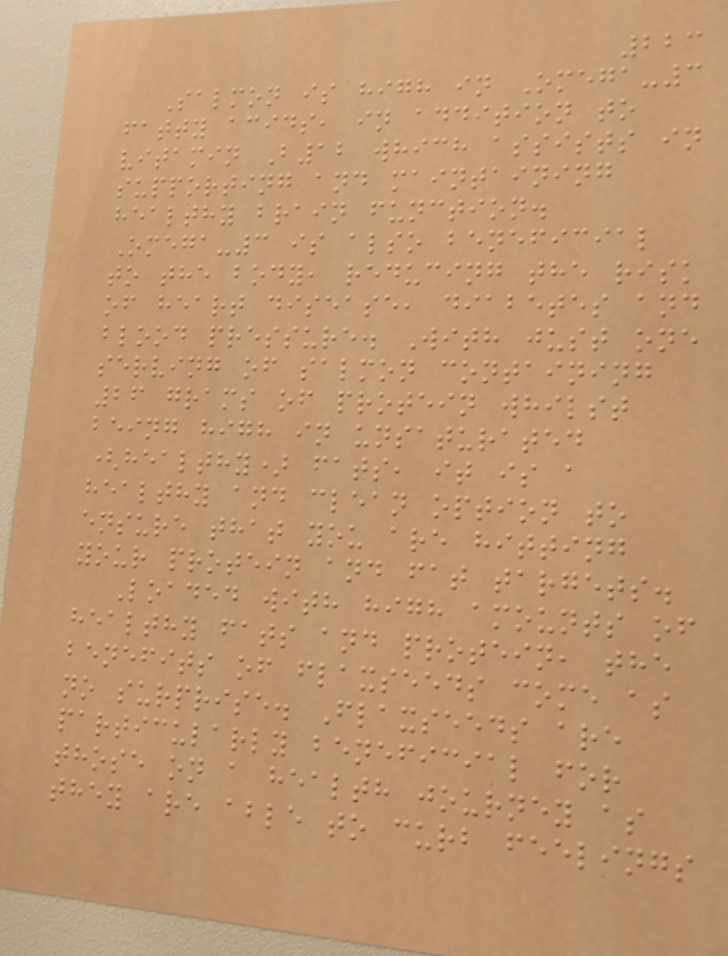223
Salmon is high in Omega-3
fatty acids, in addition to
vitamin B12 which assists in
supporting and maintaining
healthy brain function.
Omega-3 is also beneficial
to the body, reducing the risk
of heart disease, diabetes and
blood pressure. With just one
serving of salmon containing
26 grams of protein whilst
being high in unsaturated
(healthy) fats, it is a
healthy and clean option to
ensure that you are hitting
your protein and fat targets.
Loaded with high amounts of
healthy fats and protein, the
benefits of flaxseeds come as
no surprise. Flaxseeds are
particularly beneficial for
those on a health journey as
they are able to curb feelings
